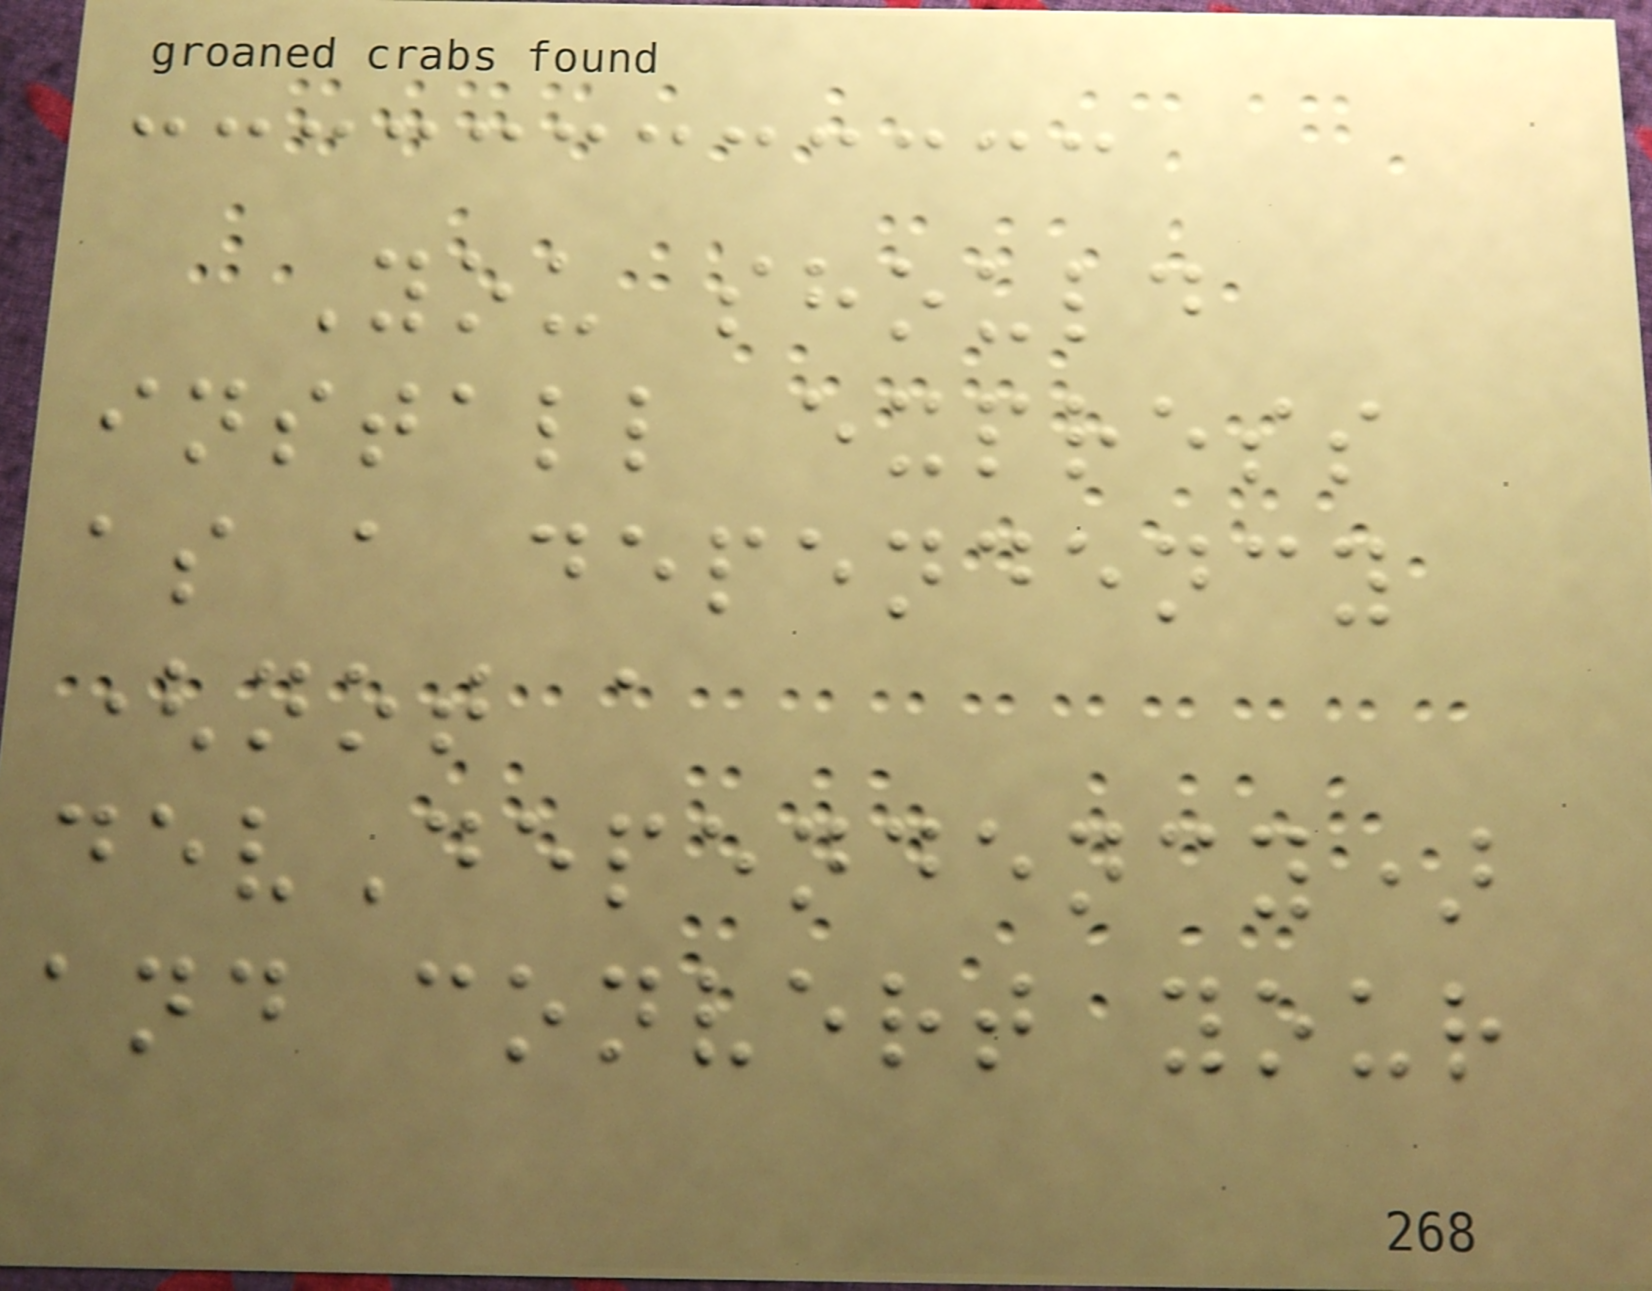You should
install express
as a dependency
(not a
devDependency)
and convert your
